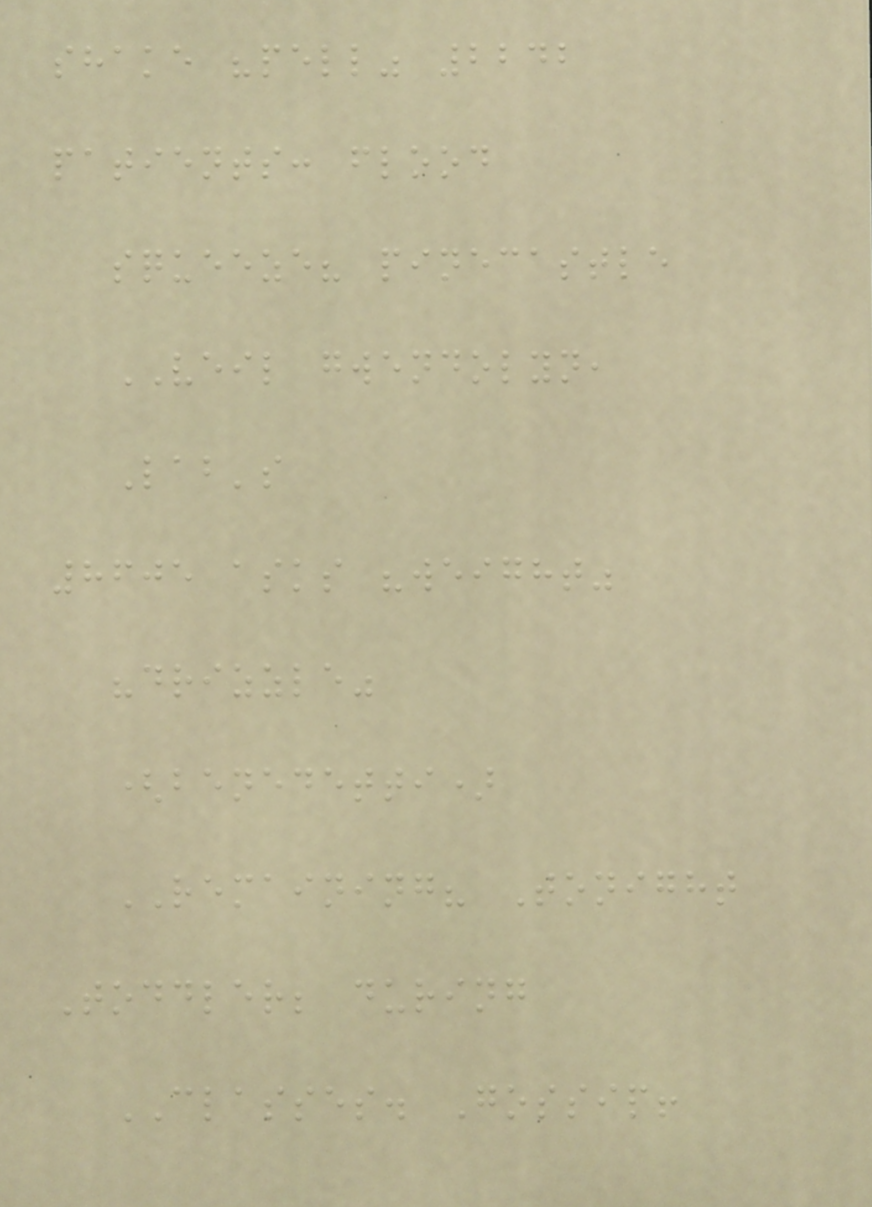shake "pell" 2242
patients: flood
squeeze? pinecastle
VEIL gwendolyn,
Lab's
8605 asks "weight"
"drizzle"
(benedetti)
REMAINING? Tonight
Toddler; during
CLASSES. Gossip!
